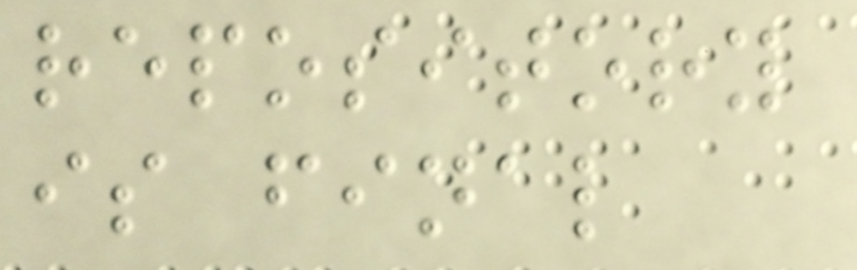repository
is final
